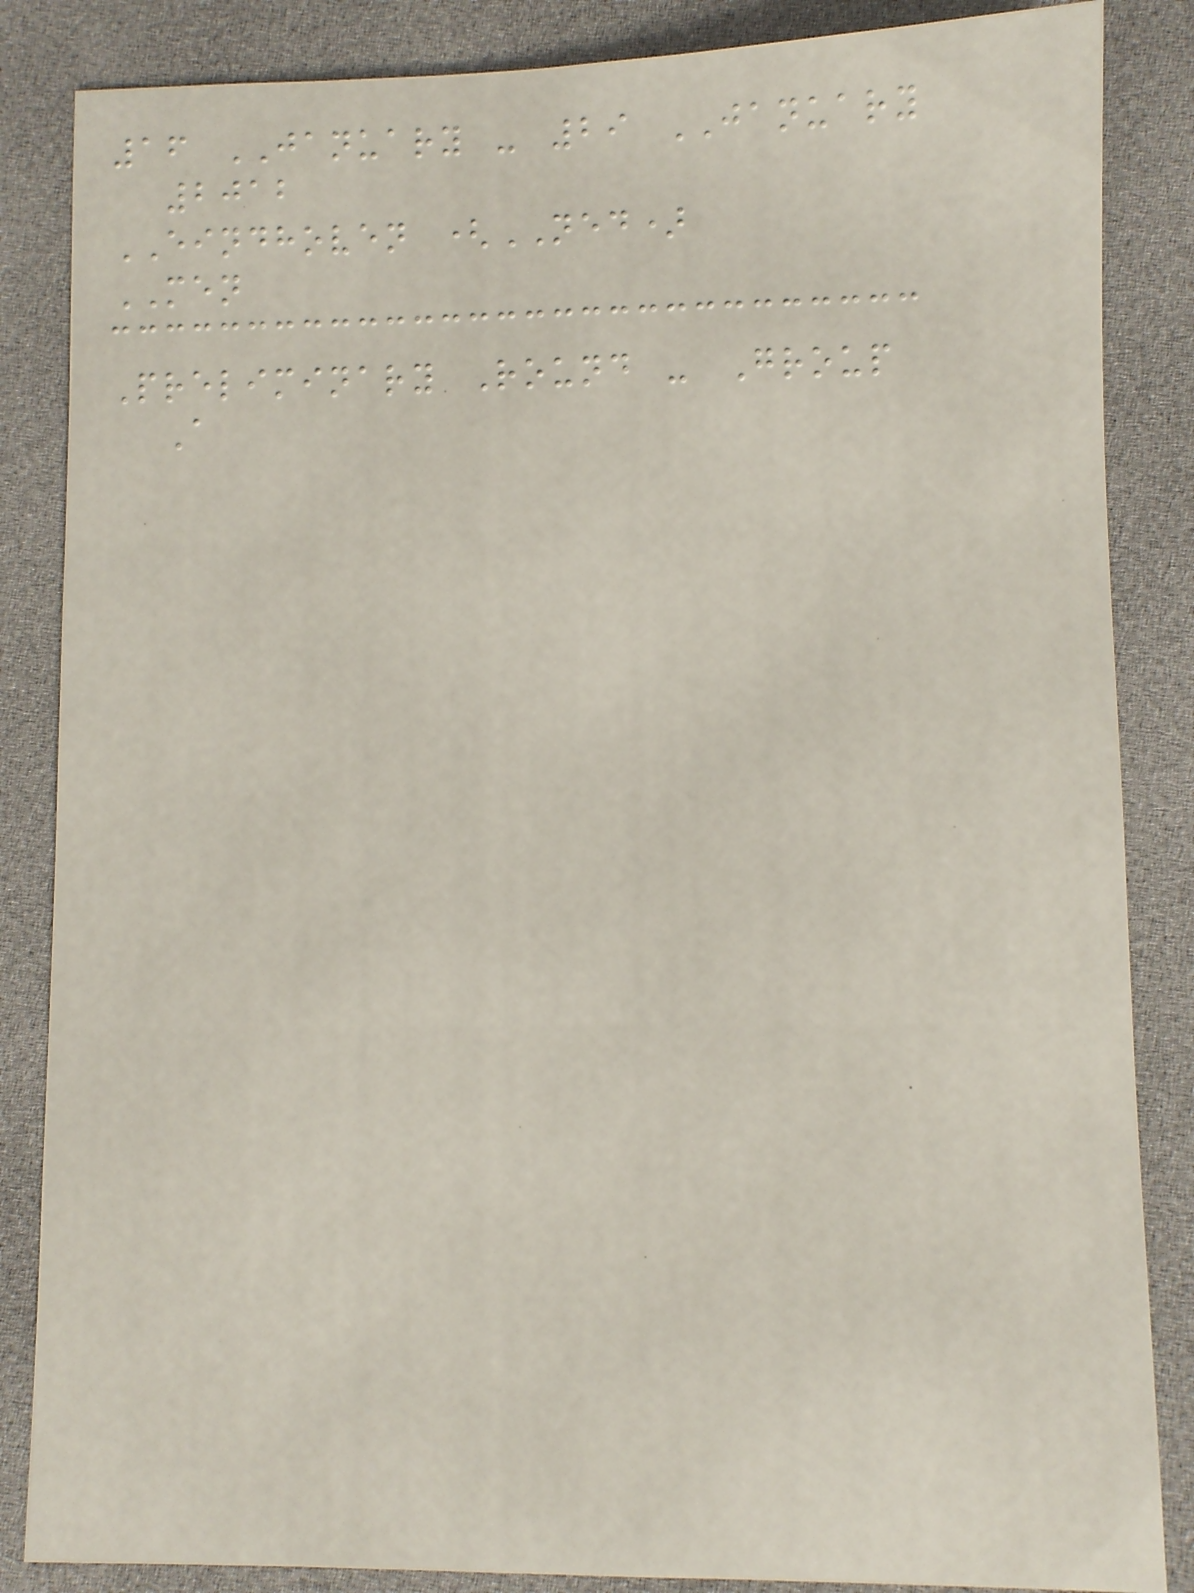16 JANUARY - 29 JANUARY
2012
EINDHOVEN (NED)
MEN
Preliminary Round - Group
A
